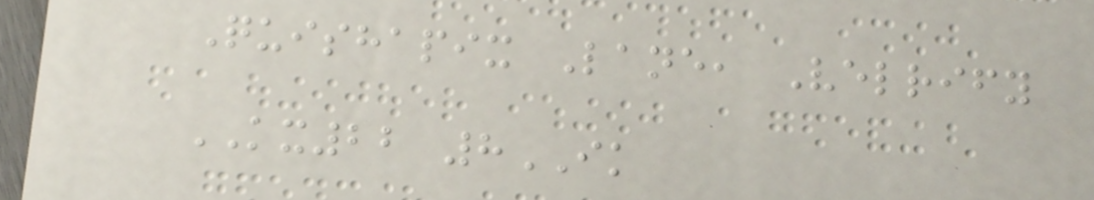Quishapix Lane, Velrify
KX22 8IK
